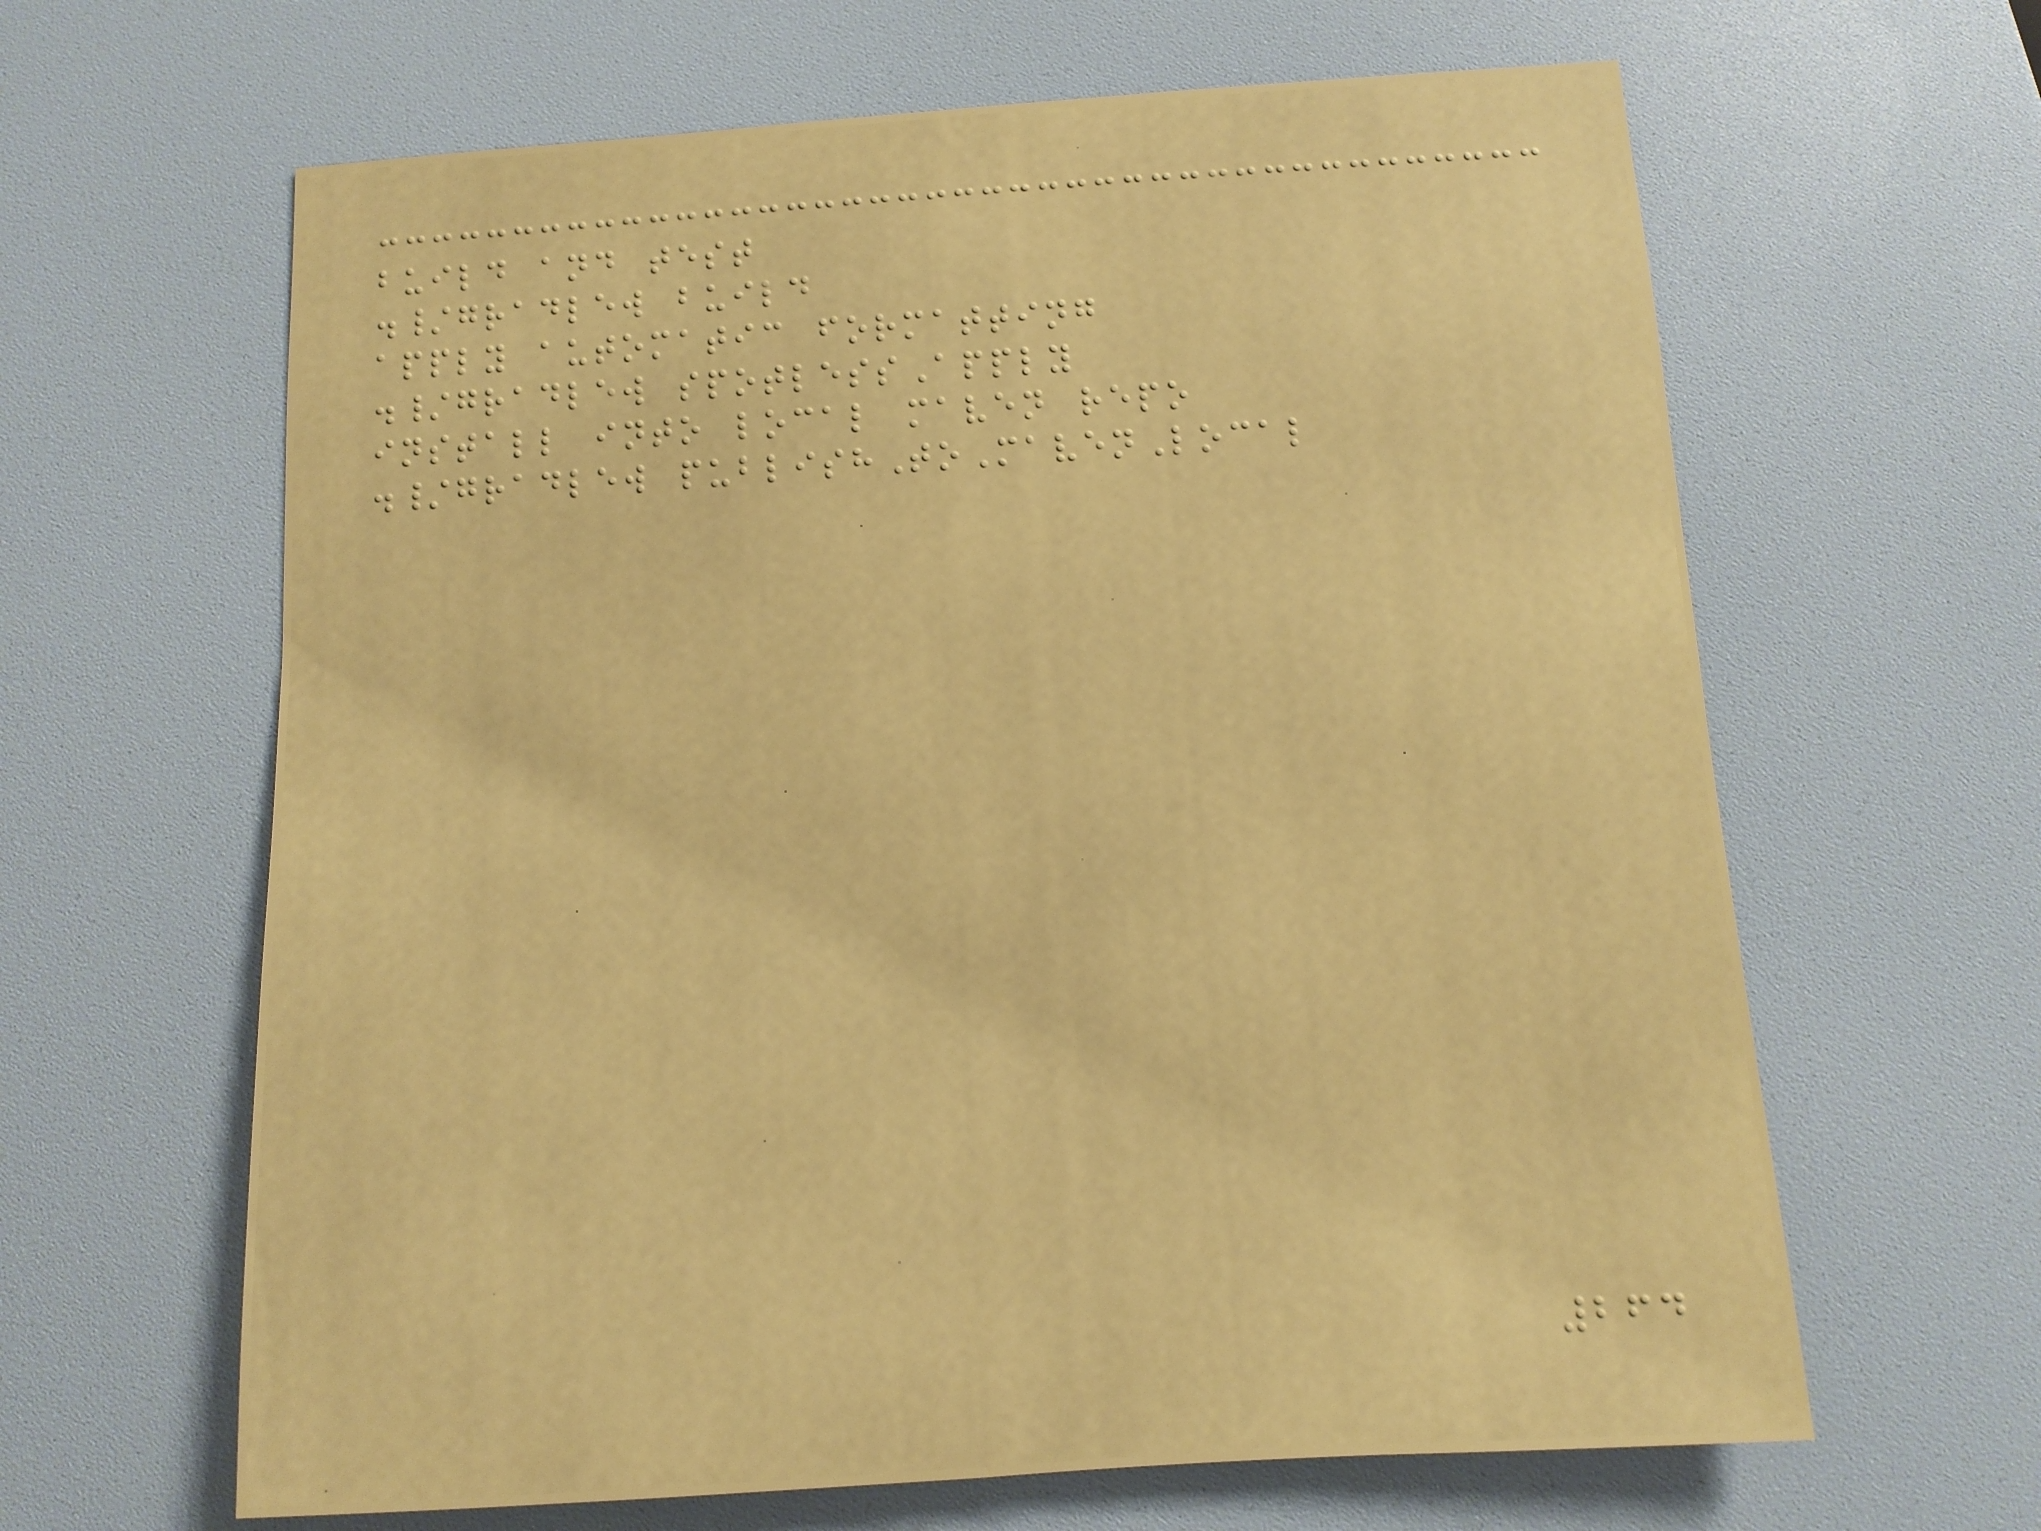build and test
./gradlew build
apply automatic formatting
./gradlew spotlessApply
install into local maven repo
./gradlew publishToMavenLocal
264
